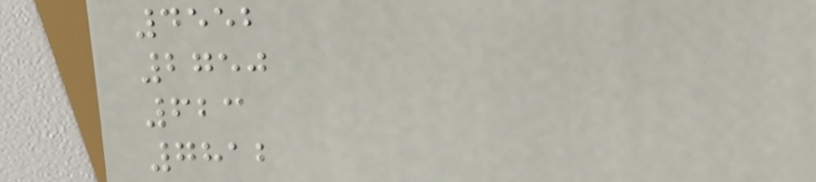4552
2750
623
7812
